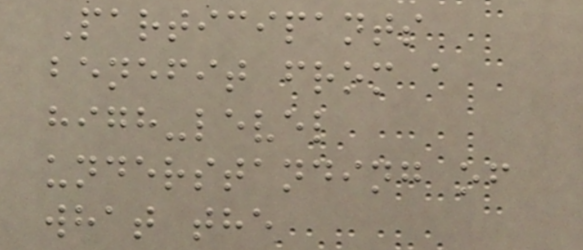Participants
benefit from a
high-level
understanding of
what the
